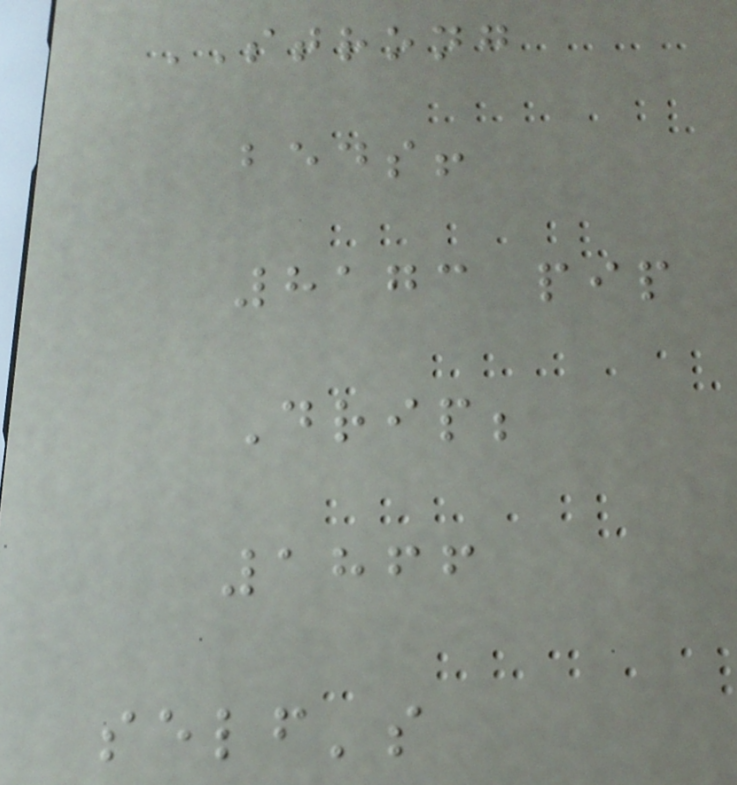STRONG
beds!
8173 pip
Drip;
1866
self's
